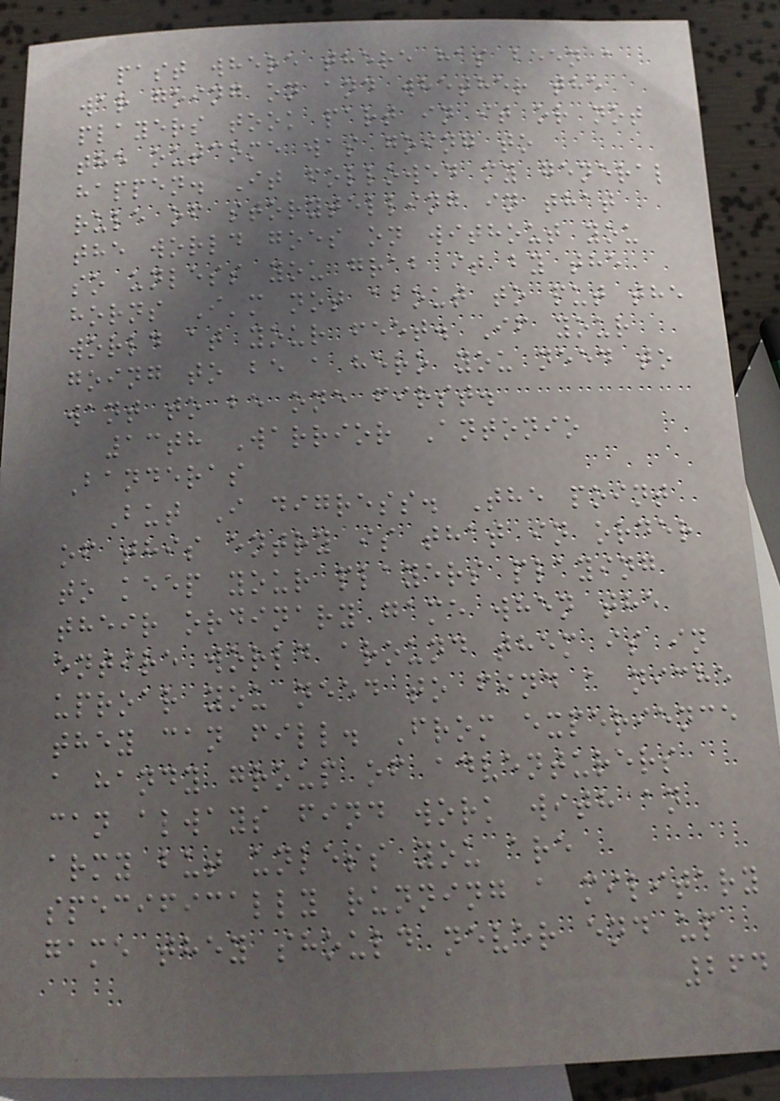past where there has been a
war going on and whether the
players took part in it or not
the outcome was going to
happen. It followed my general
rule of storytelling in that
the world goes on without you
so unless you grab it by the
horns I'm not about to put the
world at your feet. If your
going to be a hero you need to
want to be one first.
13th Warrior Antonio
Banderas
But I digress. The point
of this entry is that in order
to keep your players playing
their ordinary game when the
entire world around them is in
uproar you need to find a niche
they can fill. From experience
a handy group of adventurers
can always find work with an
army but unless you are
specifically running a military
game they should never end up
264
